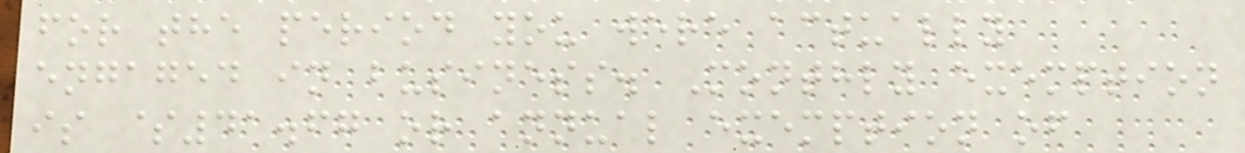for the period you were actually
engaged in business. Monthly exemption
is $41.67 or annual exemption of
